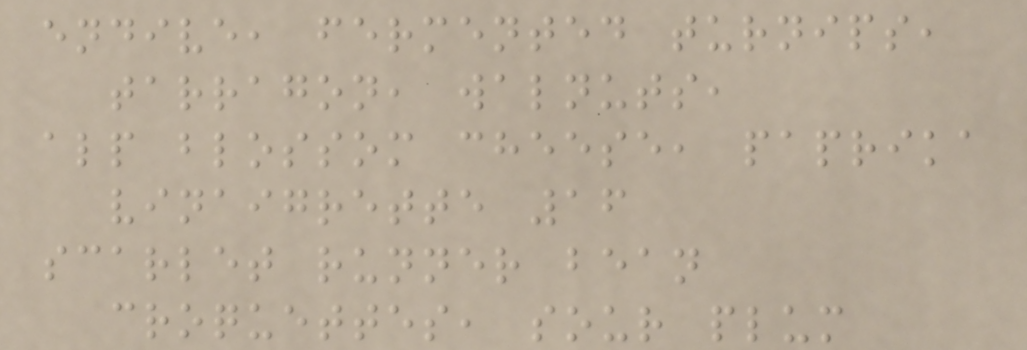endive, fermented turnips,
tarragon, walnuts,
alp blossom cheese, paprika
vinaigrette 16
scarlet runner bean
croquettes, sour plum
